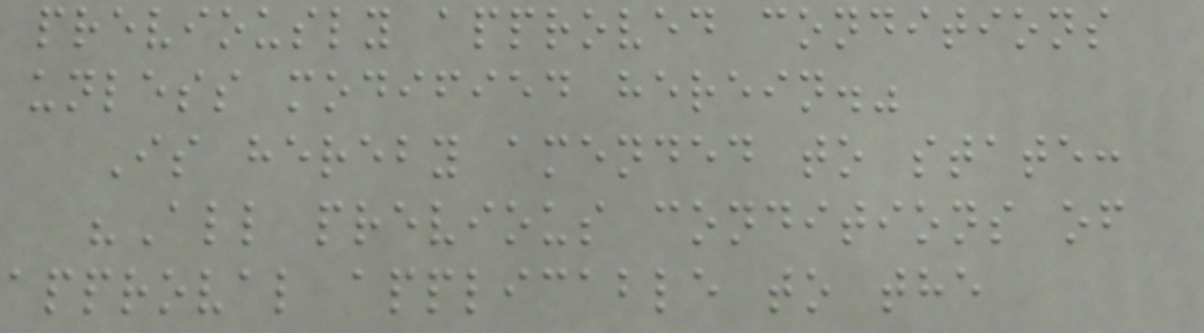previously approved conditions
unless modified herein."
Is hereby amended to state:
"All previous conditions of
approval applicable to the
